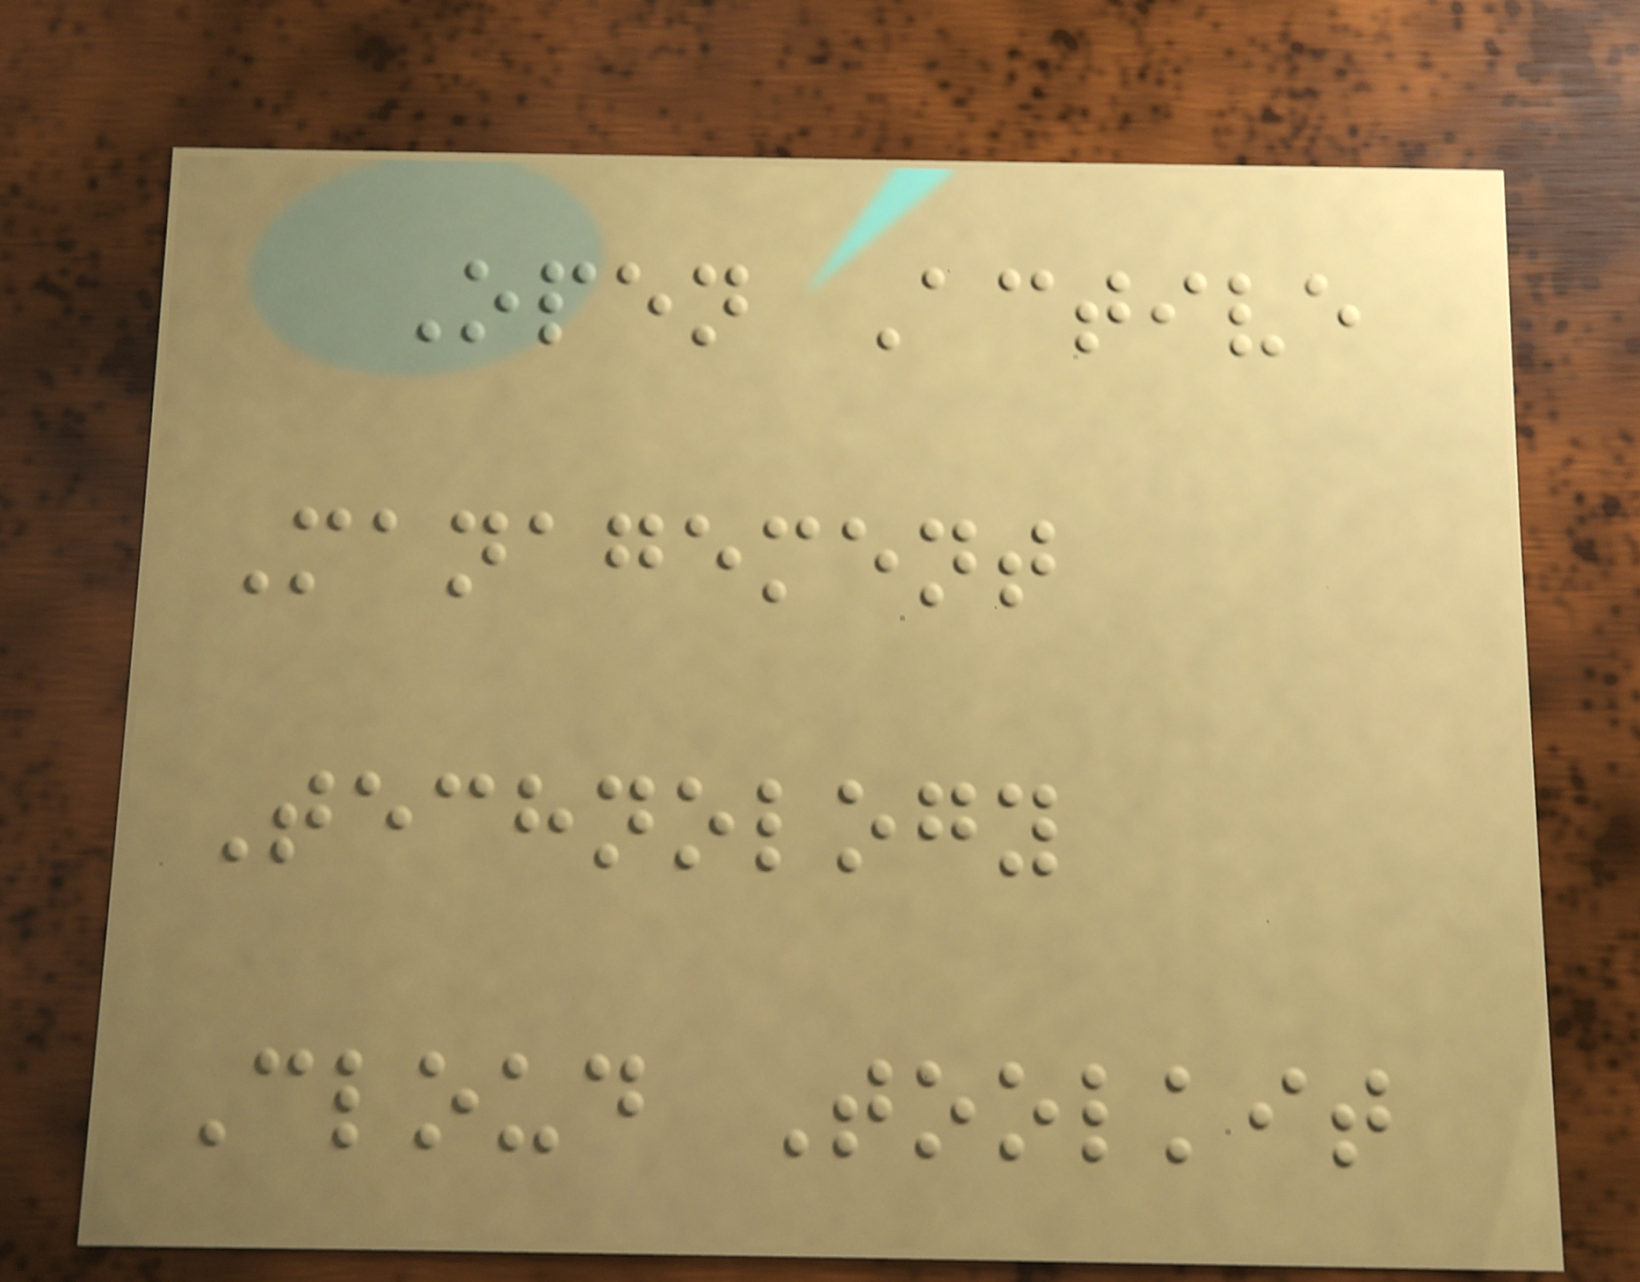Open Active
Management
Technology
Cloud Toolkit
